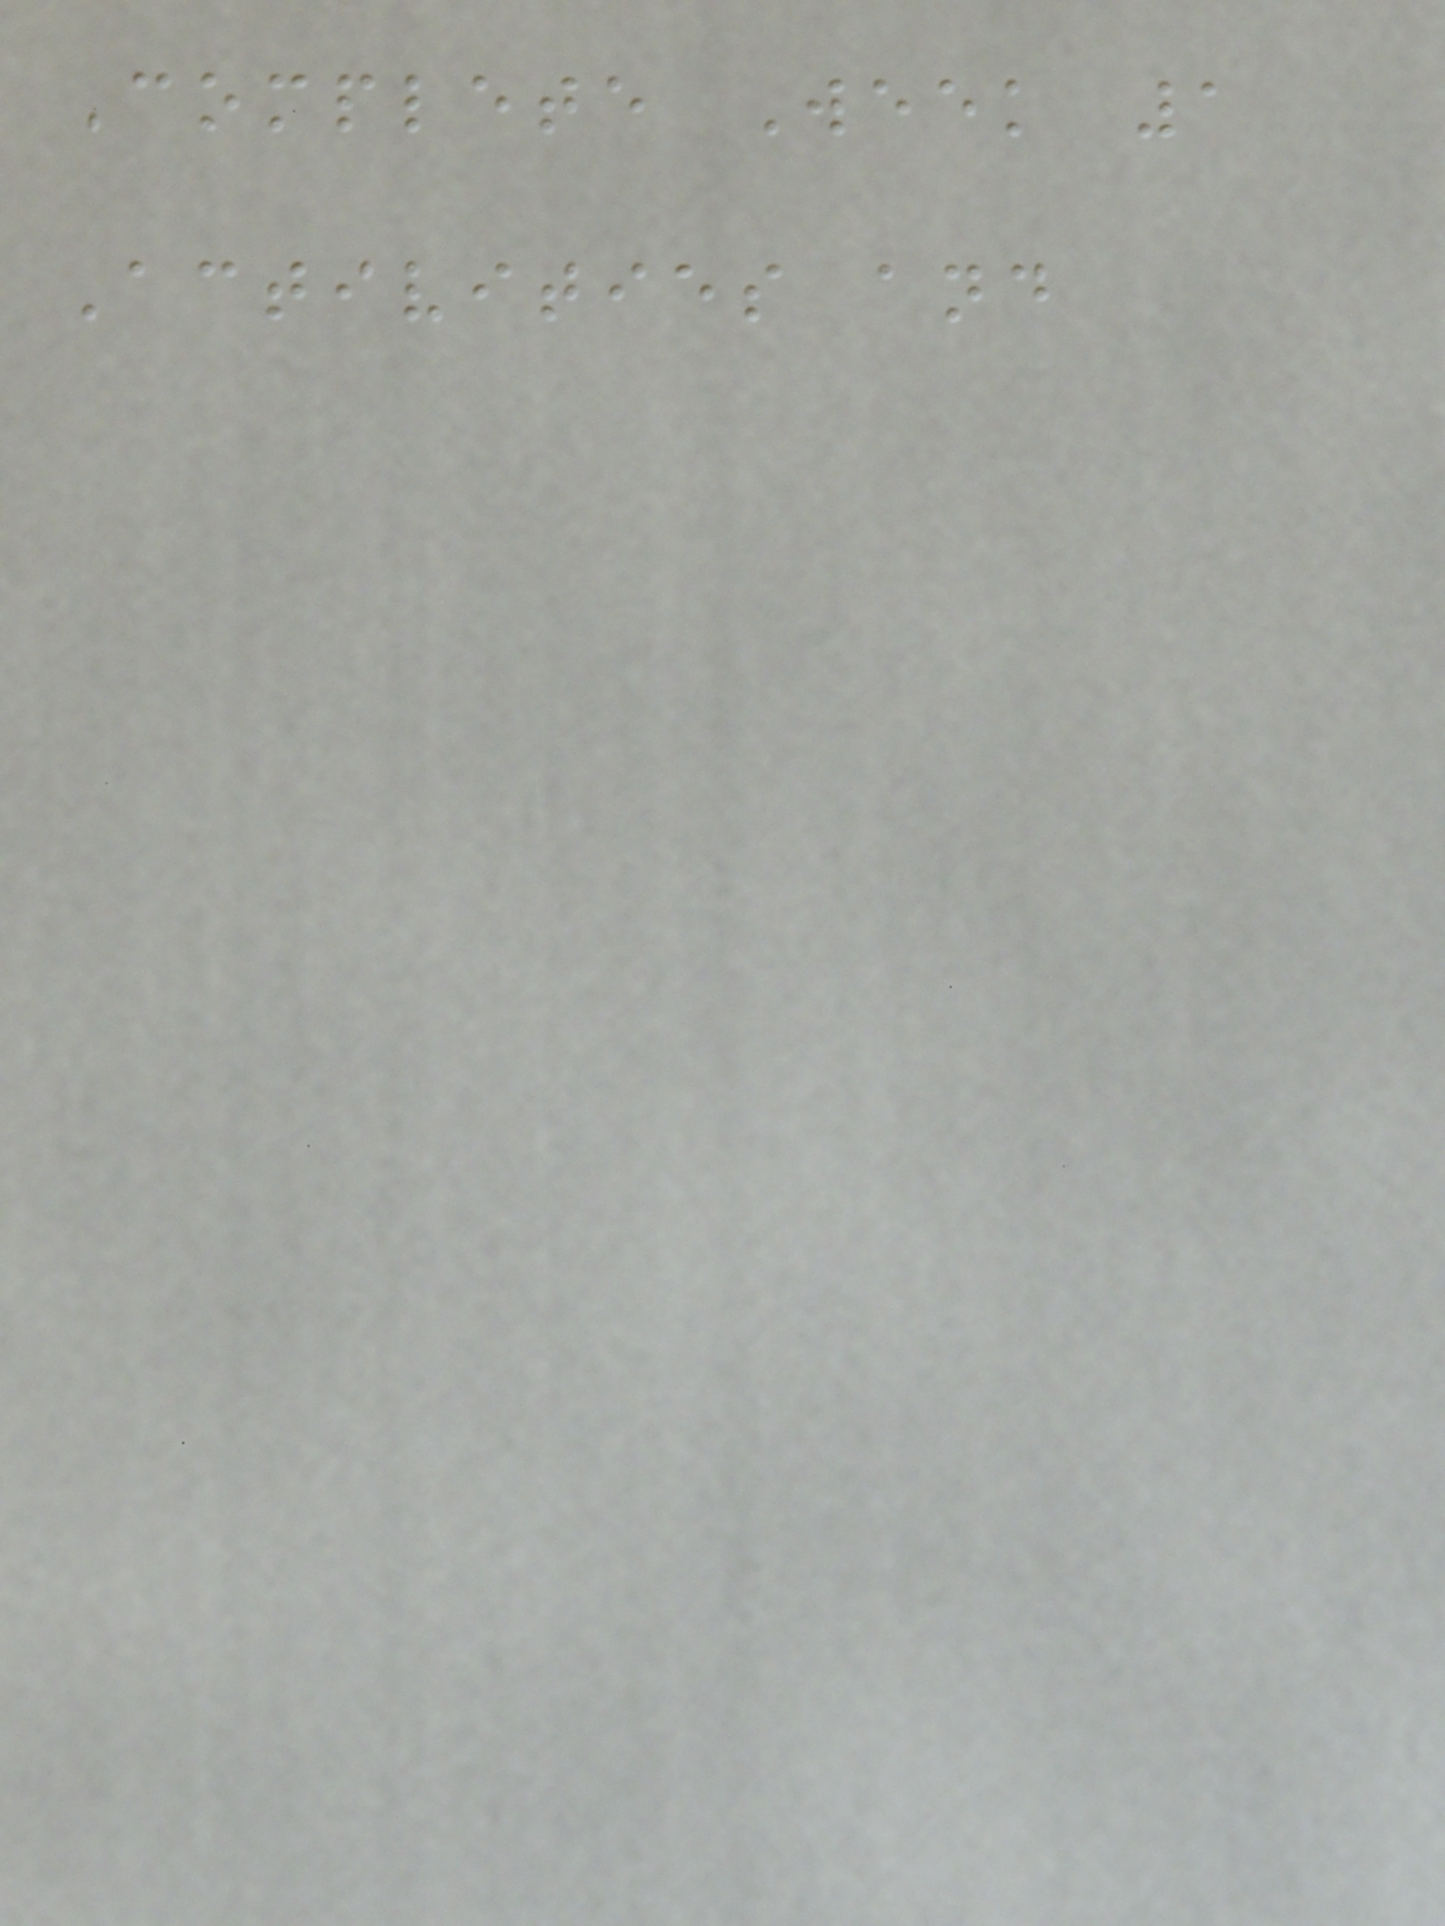Complete Week 1
Activities and
